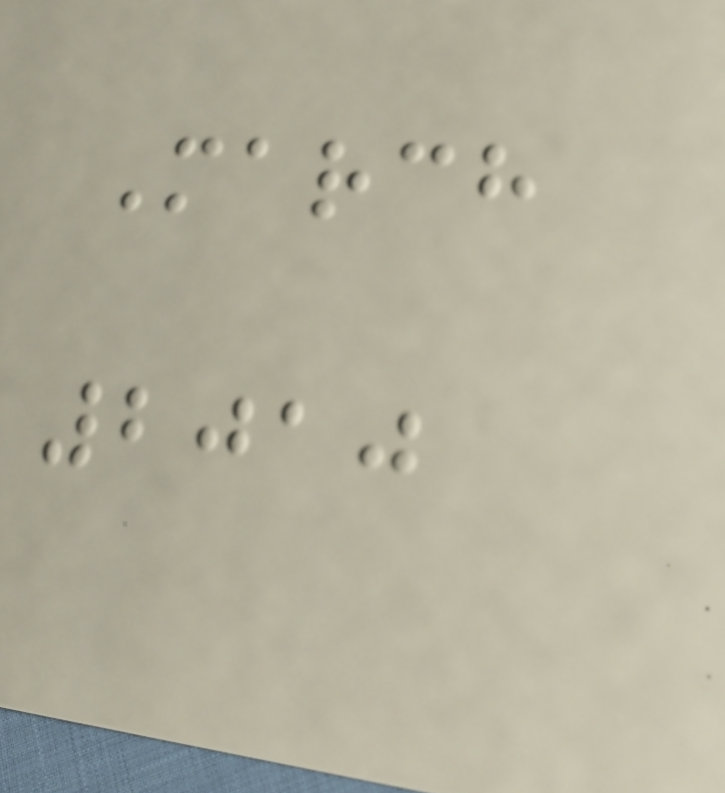March
2010
